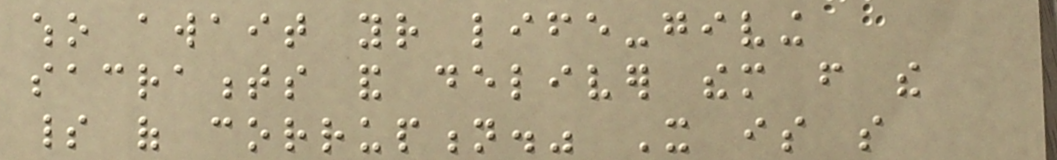who await your life-giving
sacraments and deliver them from the
spirit of corruption." It is so
